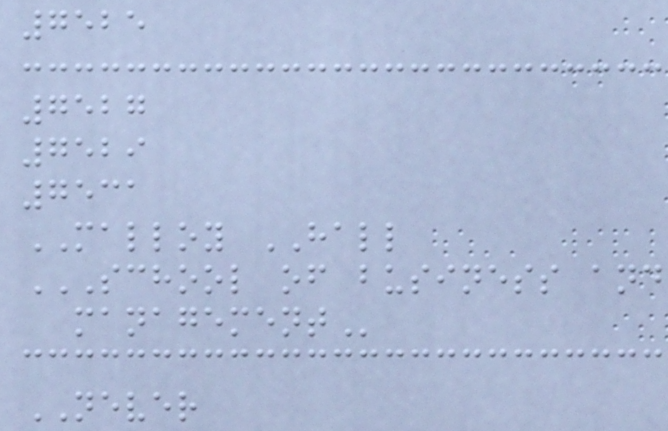7525
7527
7529
7531
MALLOY HALL
SCHOOL OF BUSINESS AND
MANAGEMENT
NEVER
